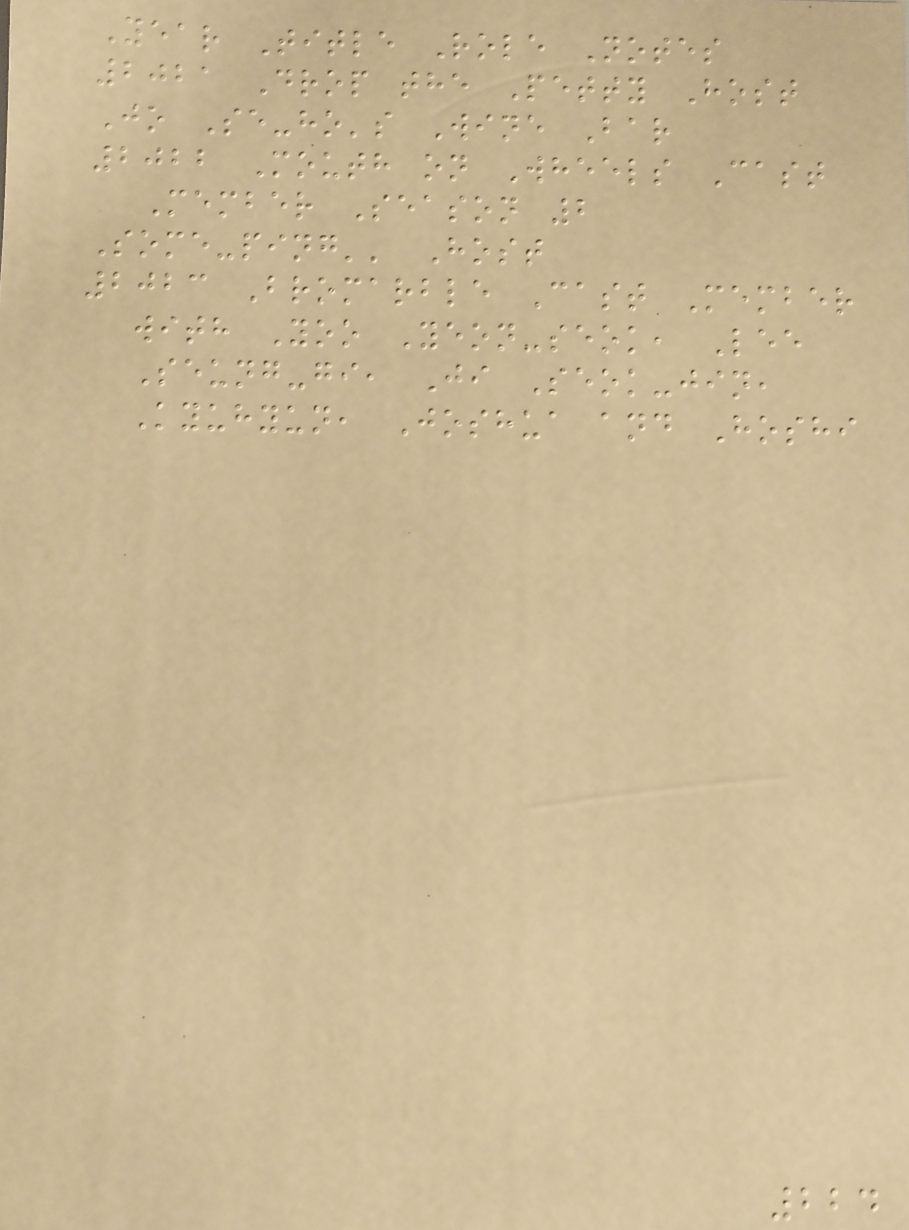Year Title Role Notes
2021 Drop the Petty Host
Jo Se-ho's Wine Bar
2022 Mouth on Wheels Cast
Member Season 2
Some-ping'' Host
2023 Bromarble Cast Member
with Yoo Yeon-seok, Lee
Seung-gi, Ji Seok-jin,
Kyuhyun, Joshua and Hoshi
224
